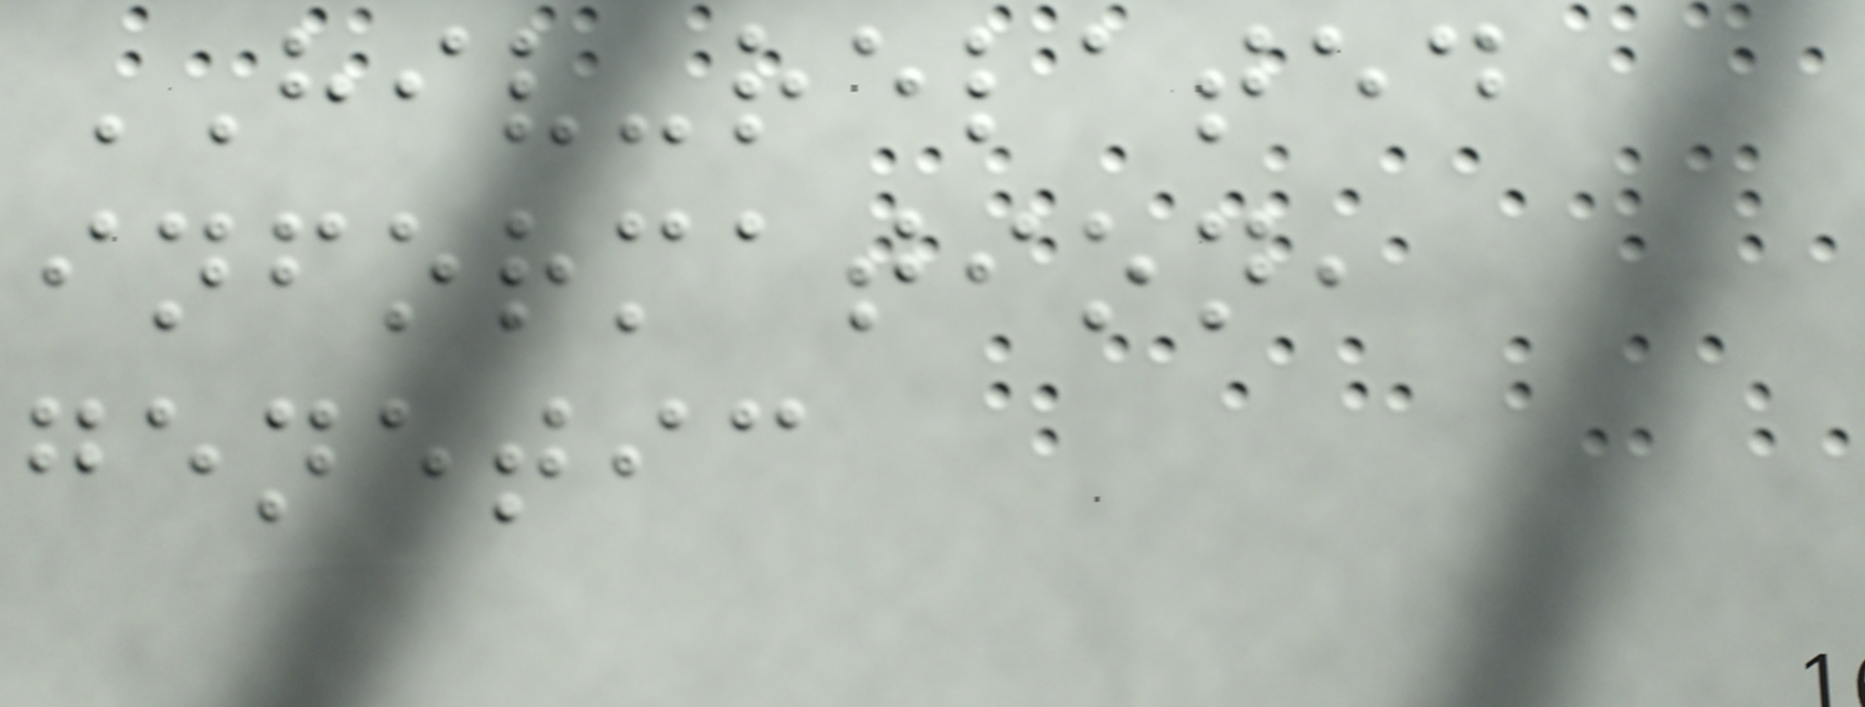HIV-related
information,
genetic
